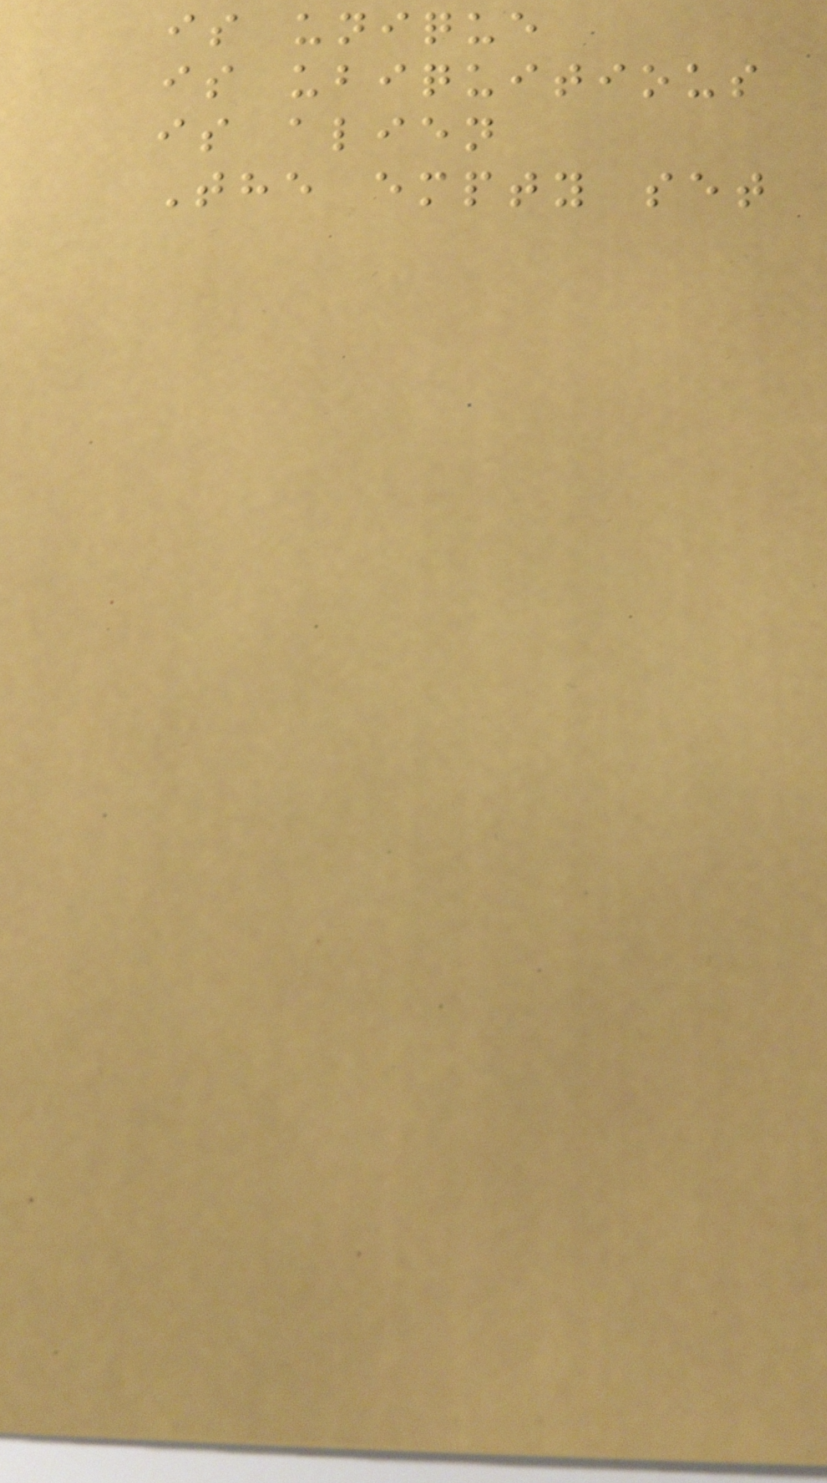is unique
is ubiquitious
is alien
The empty set
